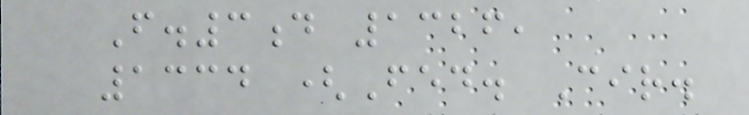F.3d 1326,
1334 (Fed. Cir.
